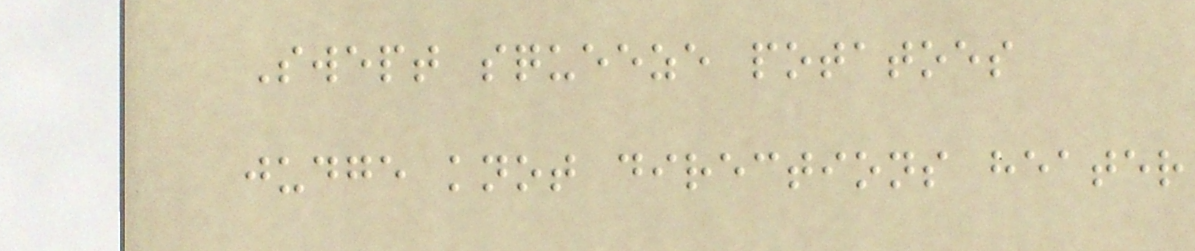Swept squeeze potatoes
judge knot directions heater
